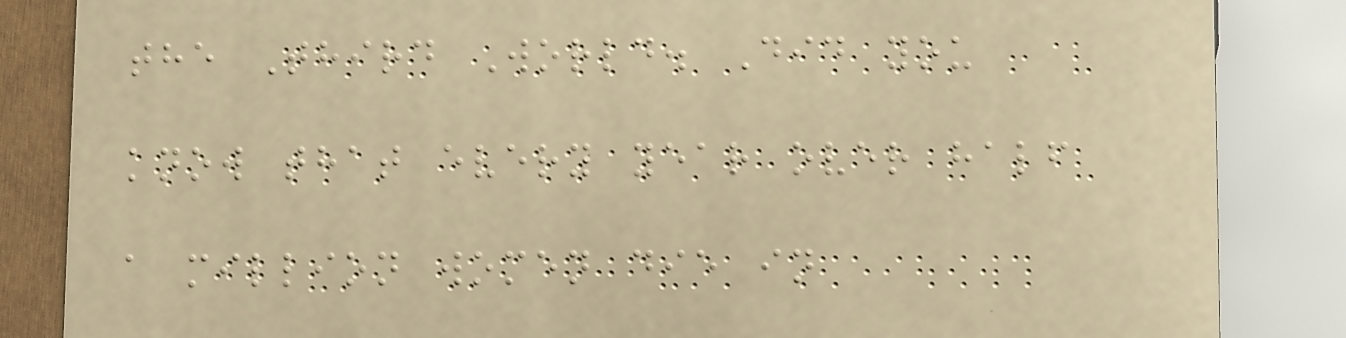the Third World. Did you
know that every year over half
a million women die in
